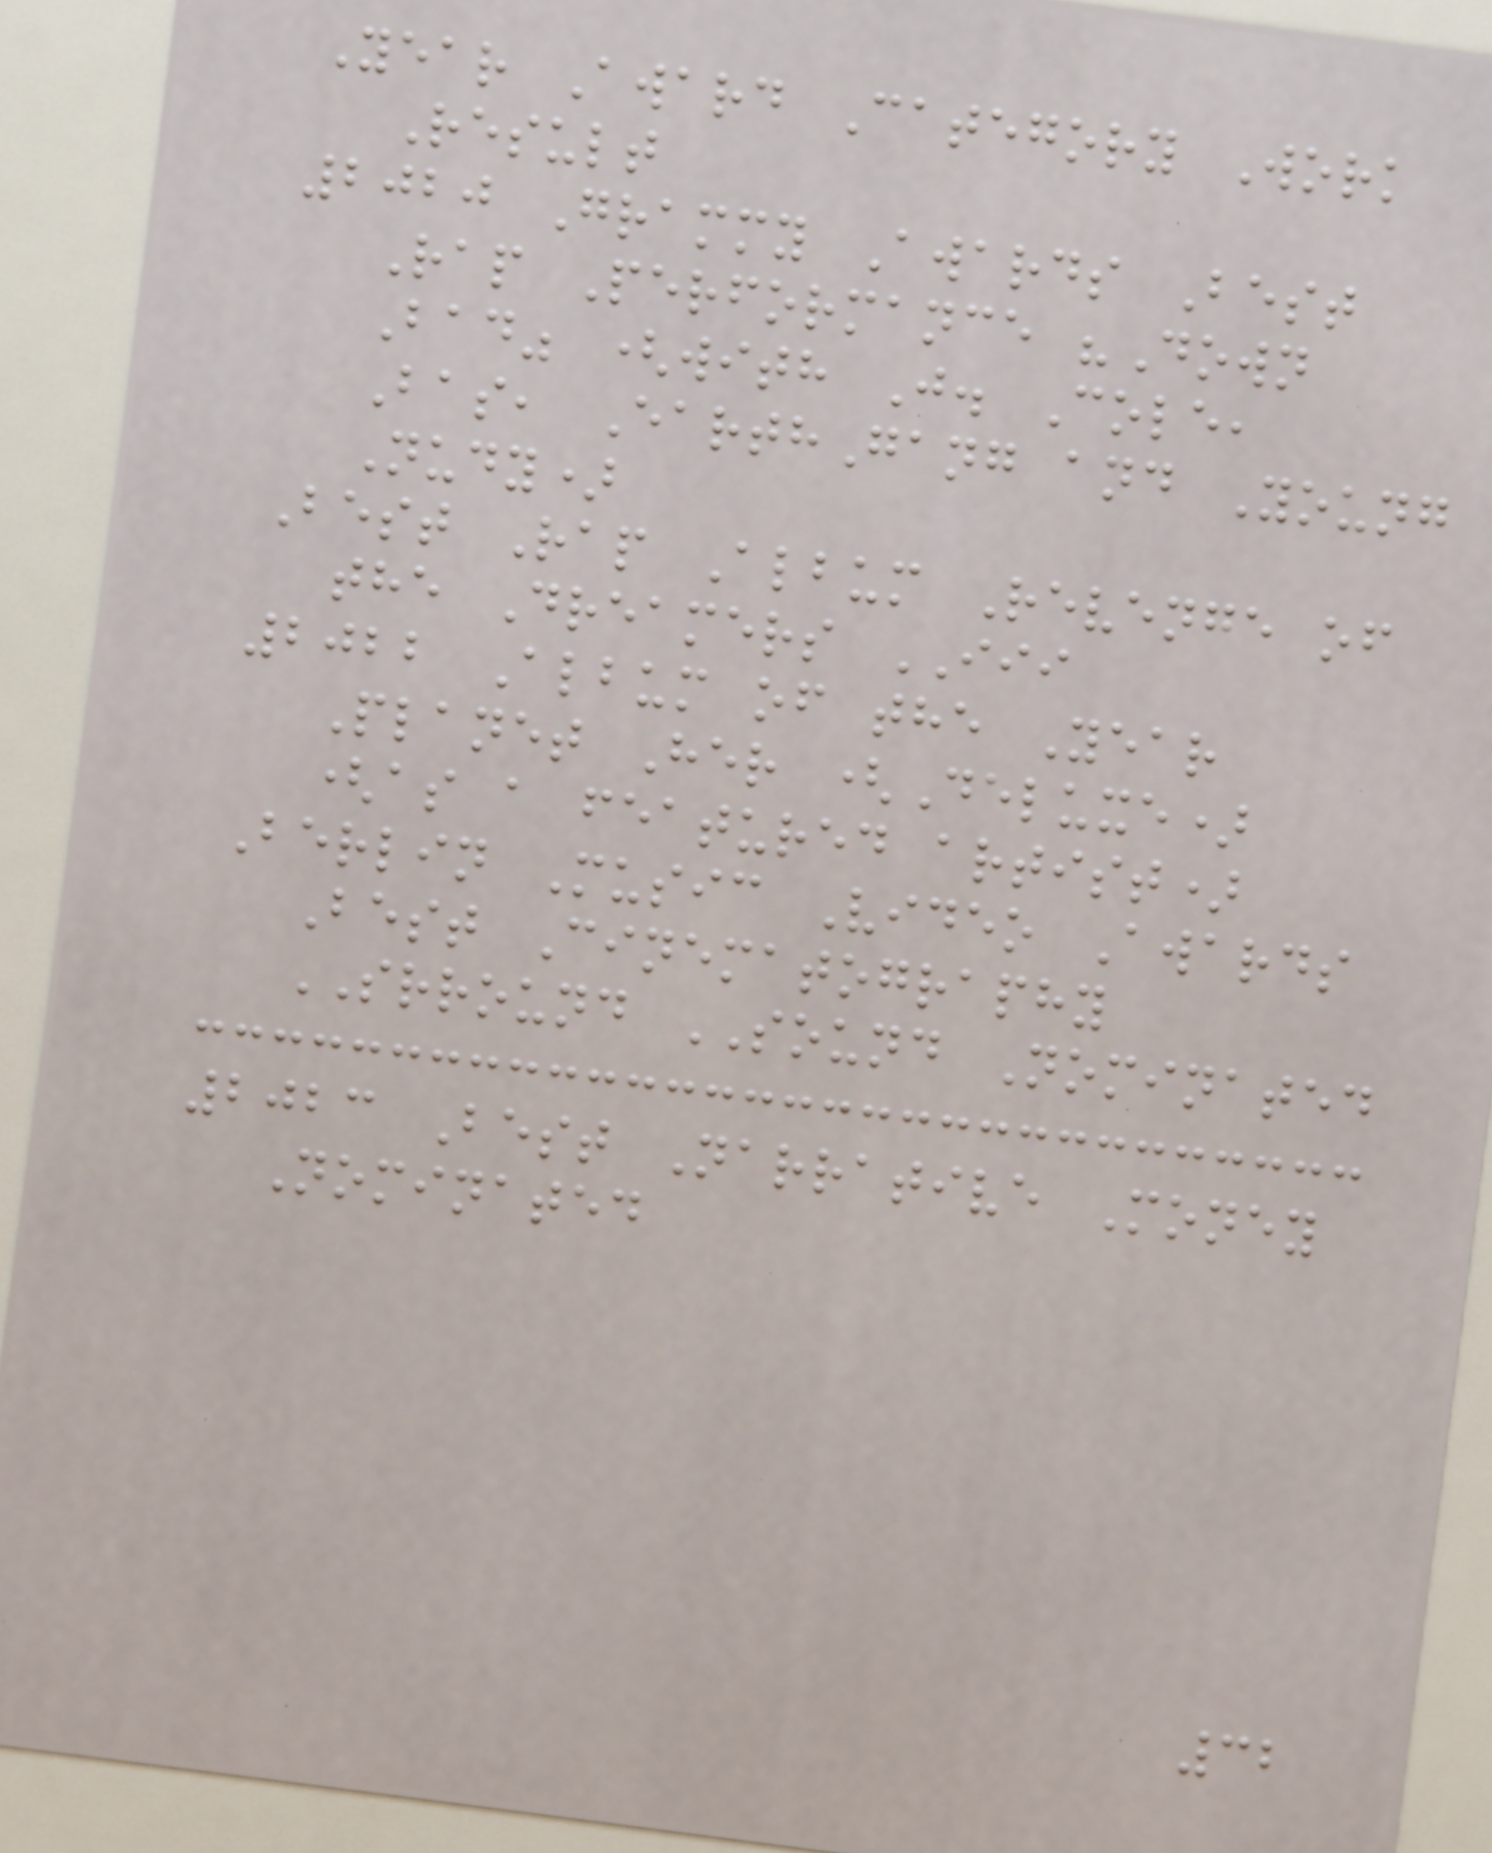Year Award Category Work
Result
2020 Grammy Awards Best
Rap Performance "Down
Bad" (with J. Cole,
Bas, EarthGang and Young
Nudy)
Best Rap Album Revenge of
the Dreamers III
2022 Album of the Year
Planet Her (Deluxe)
(as a featured artist)
Berlin Music Video Awards
Best Cinematography
SRROUND SOUND Nominated
2023 Best Narrative Money
Nominated
32
